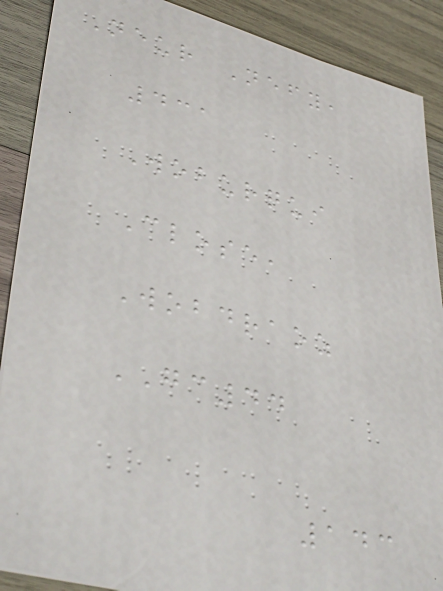Neur Nefy,
431
Woburqui
Close,
Wobdraoz
GC44
143
